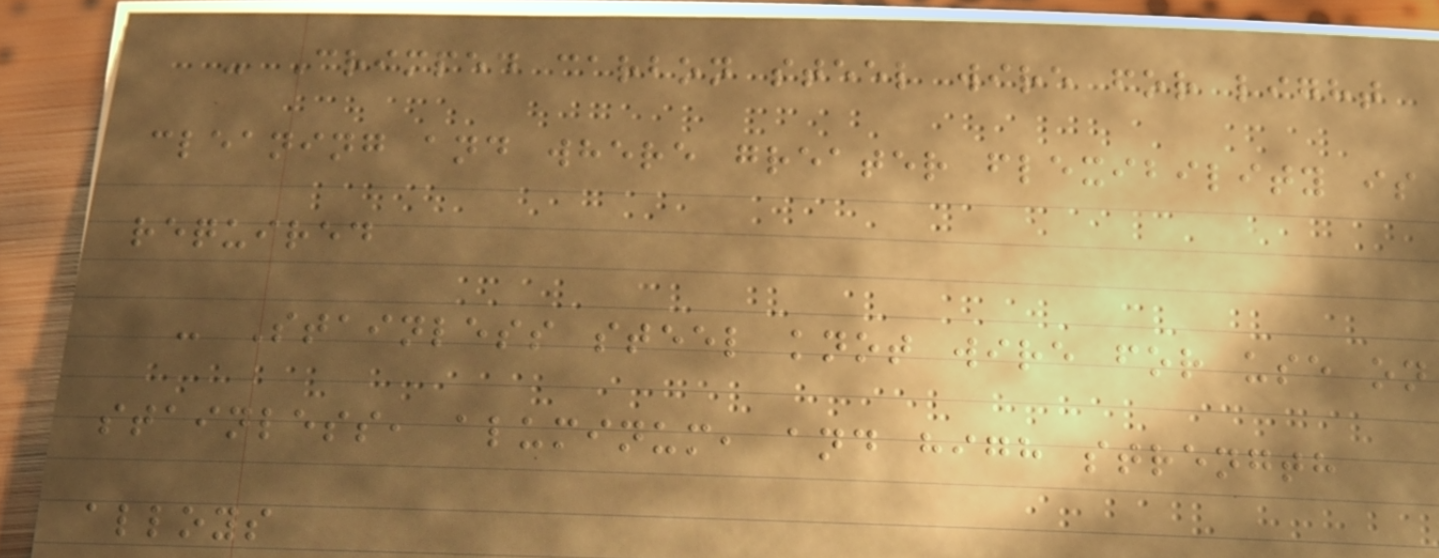- Crimped carbon steel wire for light
cleaning and where greater flexibility is
required
- Stainless steel knot wire for use on
stainless, aluminum, and high strength
alloys
